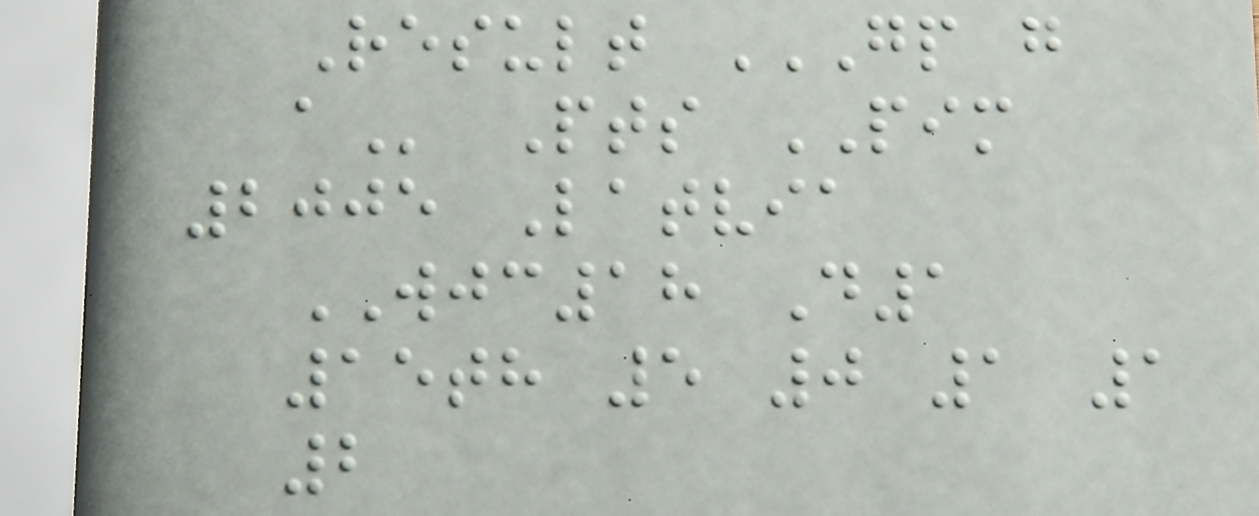Result GP G
A Pts PIM
2005 Latvia
WJC18 D1
15th 5 0 1 1
2
